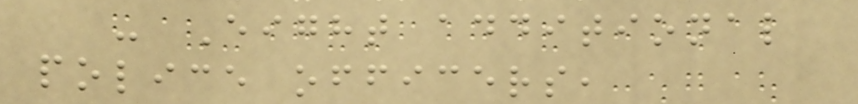- Eight additional
police officers,
